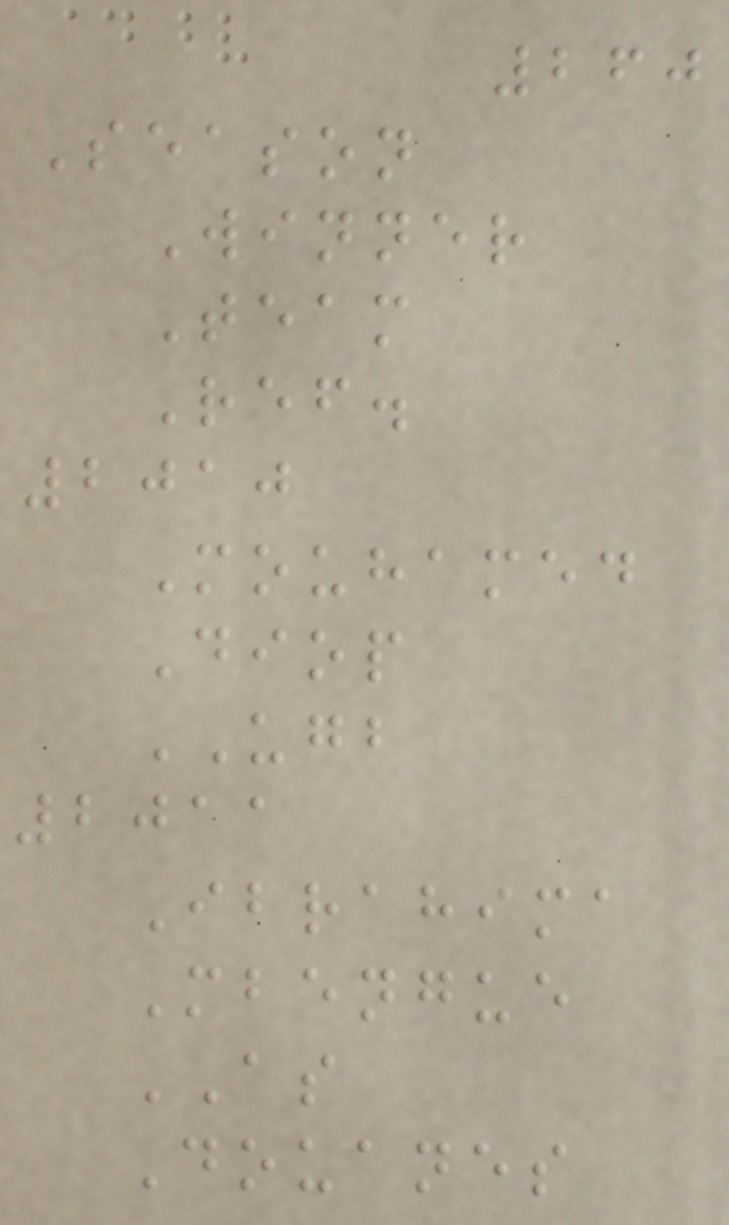260
Season
Winner
Team
Ref.
2010
Mouhamed
Diop
UGB
2011
Ibrahima
Mbengue
AS
Douanes
